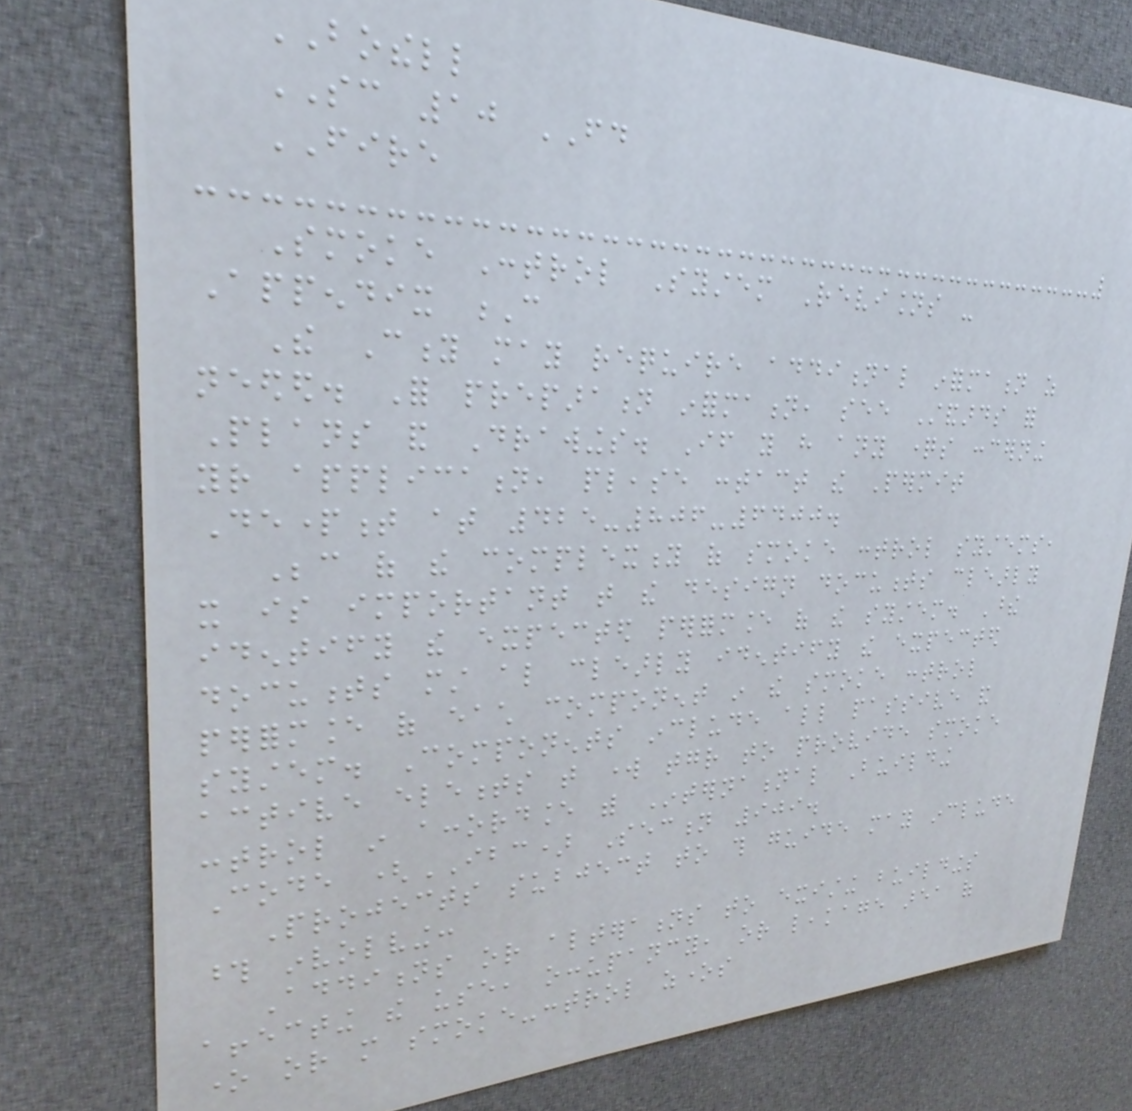BOTHELL
SC 10 FD
FIRE
Smoke Control System Revisions -
Appendix C
The City may require additional information as
needed. For preparation information, see Standards for
Plans and Drawings. If you have any questions concerning
your application, please contact the Permit
Department at 425-806-6400.
Because of the complexity of smoke control systems,
it is important that the design documents clearly
identify the expected performance of the system. These
documents must also clearly identify the expected
performance of each component in the smoke control
system. Components include all passive and
active elements that work together to provide smoke
control in accordance with International Building
Code (IBC) Section 909.
Projects subject to this guide may include
those involving:
Additions or alterations to existing buildings
affecting the use, occupancy, or leakage area of
one or more smoke-control zones
